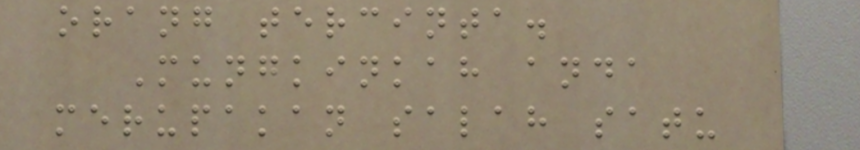orang tercinta.
Mungkinkah anda
merupakan salah satu
